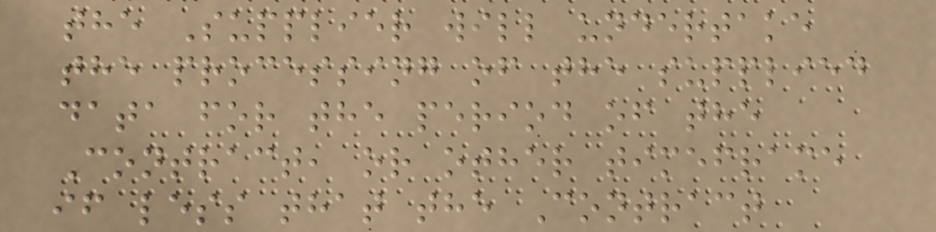the Supplier will undertake
the processing of the supplied
data for the period of the
Contract, or other timeframe
if less that the Contract
